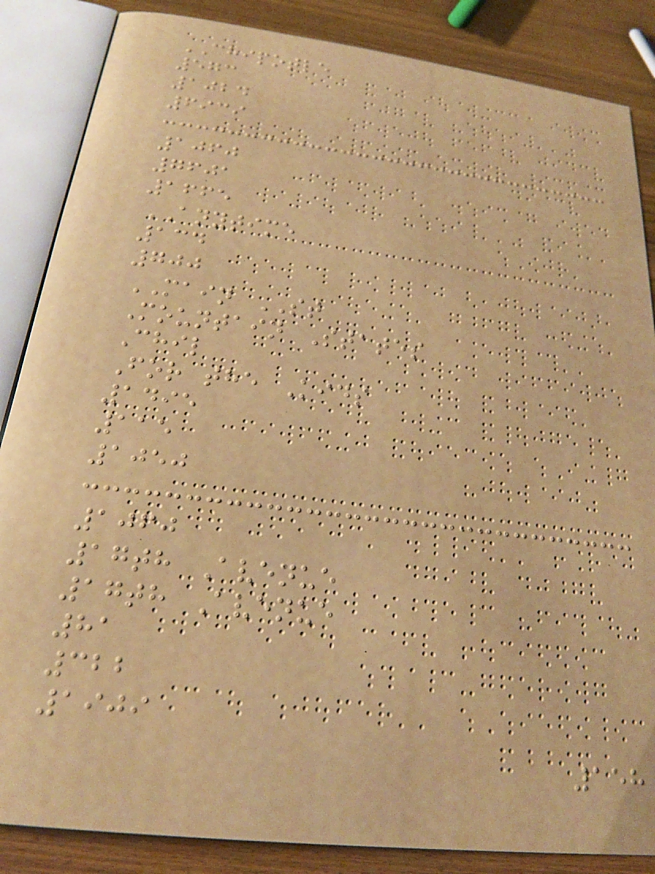CHIPOTLE
573
1024
6939
1060
7601
1665
ANYTIME
134
700
MAIN ST
Mountain States
Chil
For the Kids
1495
115
1050
1060
17th Avenue
17th Avenue
81
322
1909
158
